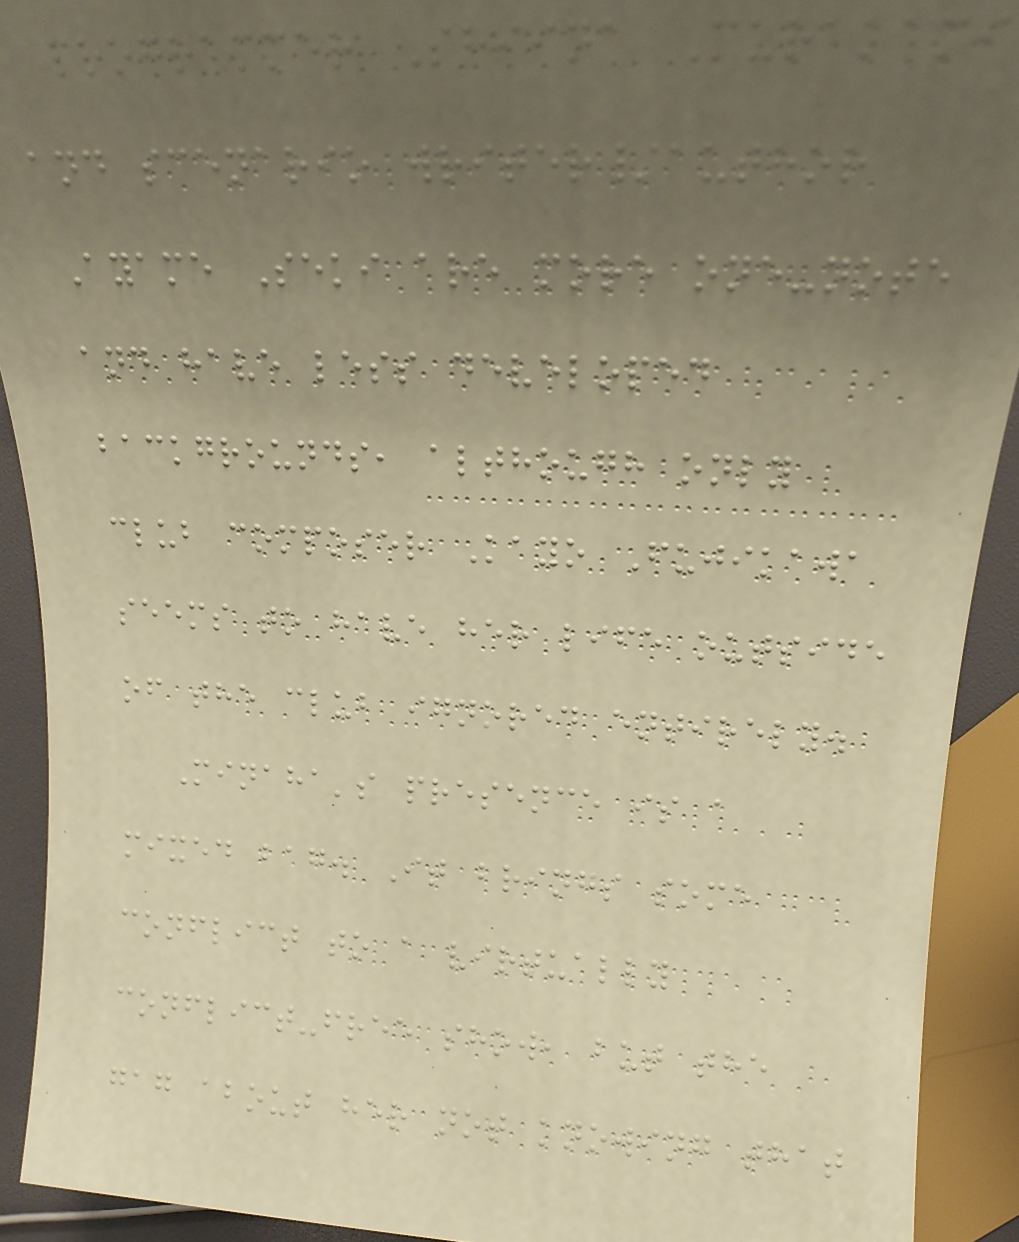programmer Shiina Murakami
and scenario writer/author
Ayame Seki are more one-note
and have less developed
backgrounds, although only
club composer Kayo Fujikawa
seems to have her life outside
of the club ignored entirely.
Minaha's presence is a
mixed bag. It brings some
conflict to a virtually
conflict-free show, but the
gag about her not knowing that
